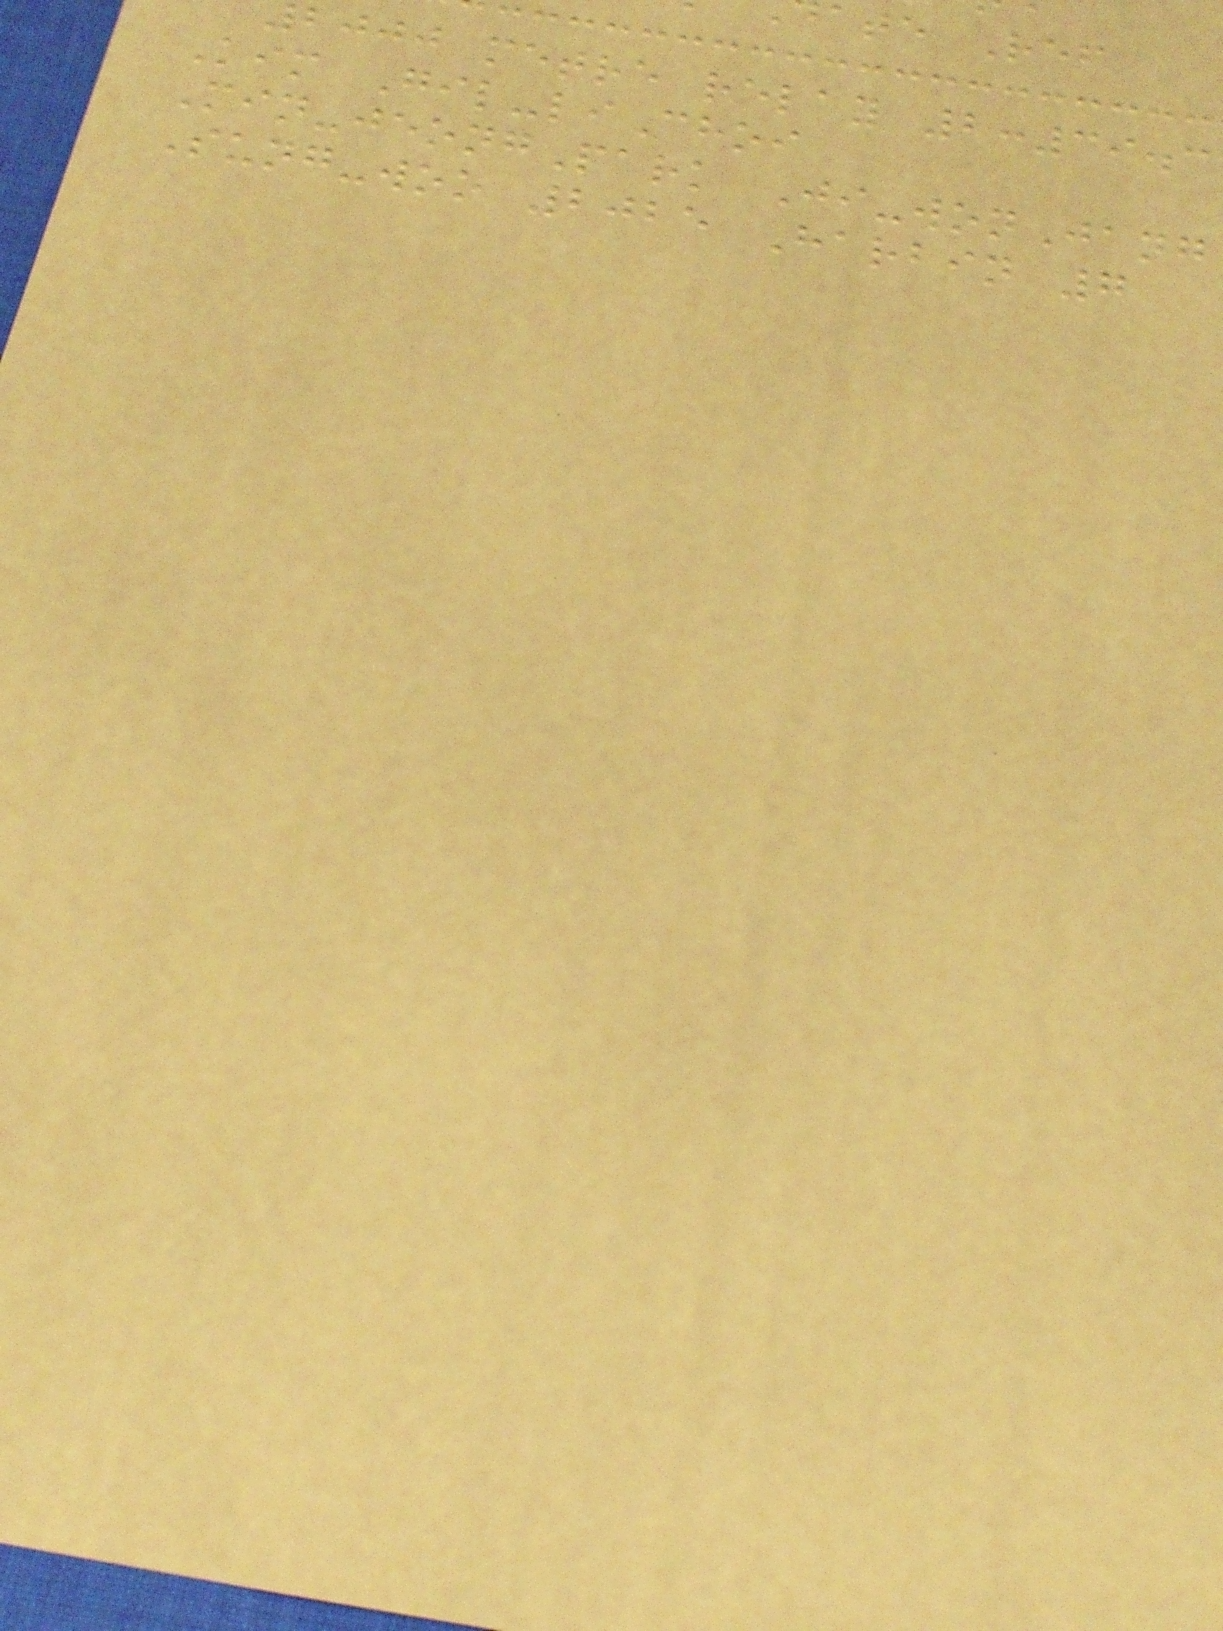ate Ref
bjjj metre relay 2:39.3
Kim Gil-liChoi
Min-jeongPark Ji-wonJang
Sung-woo 2025 Harbin 7
